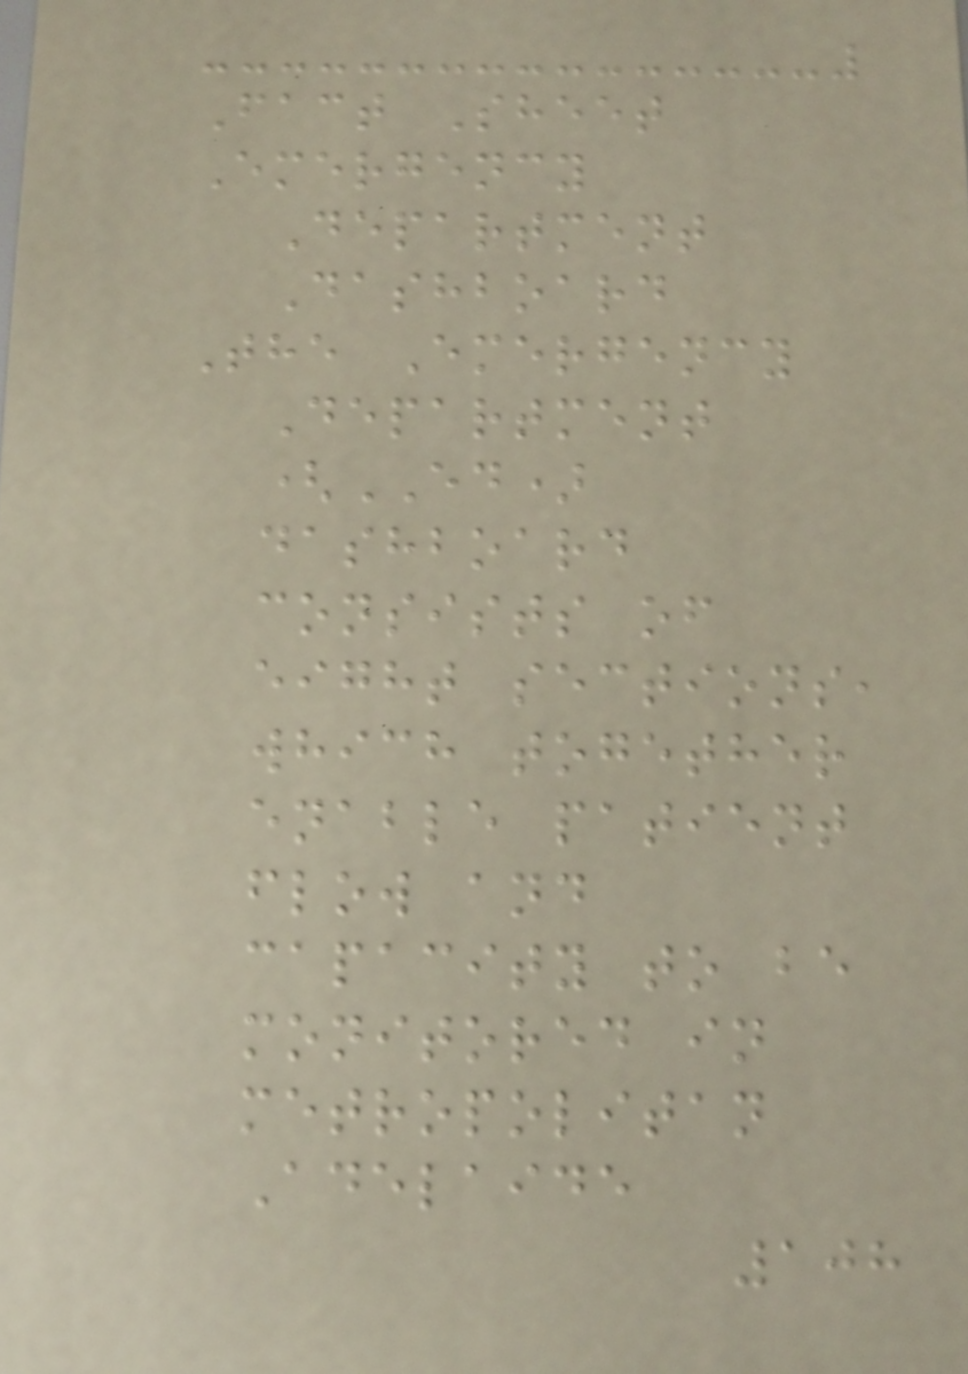Fact Sheet
Emergency
Department
Dashboard
The Emergency
Department
(ED)
dashboard
consists of
eight sections,
which together
enable patient
flow and
capacity to be
monitored in
metropolitan
Adelaide
108
